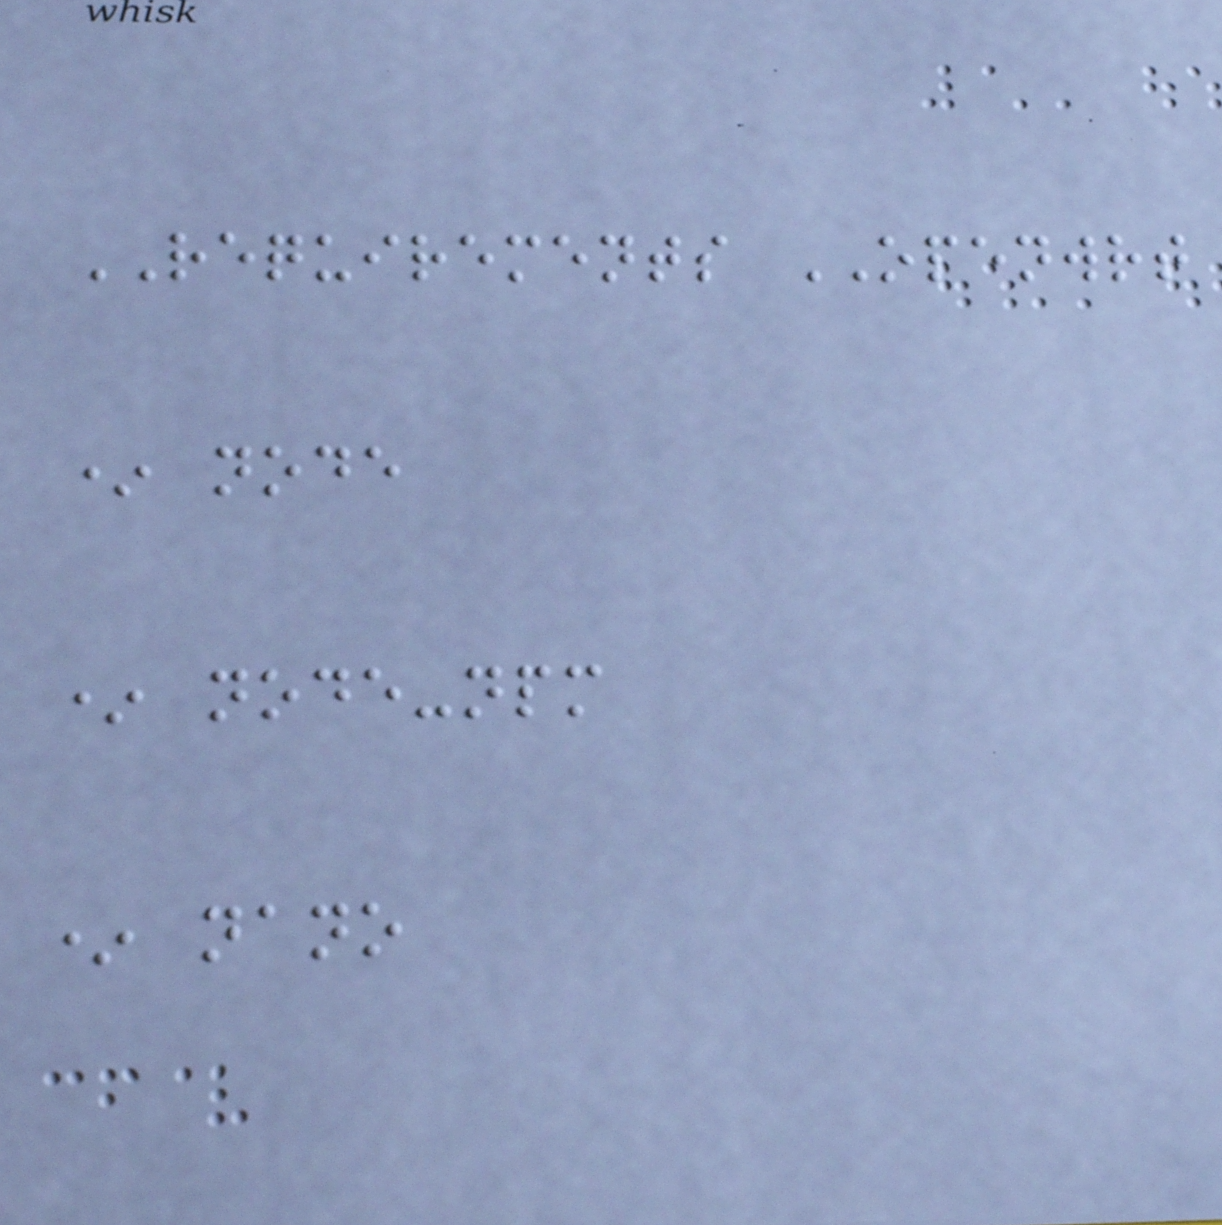REQUIREMENTS OPENWRT
* node
* node-npm
* nano
